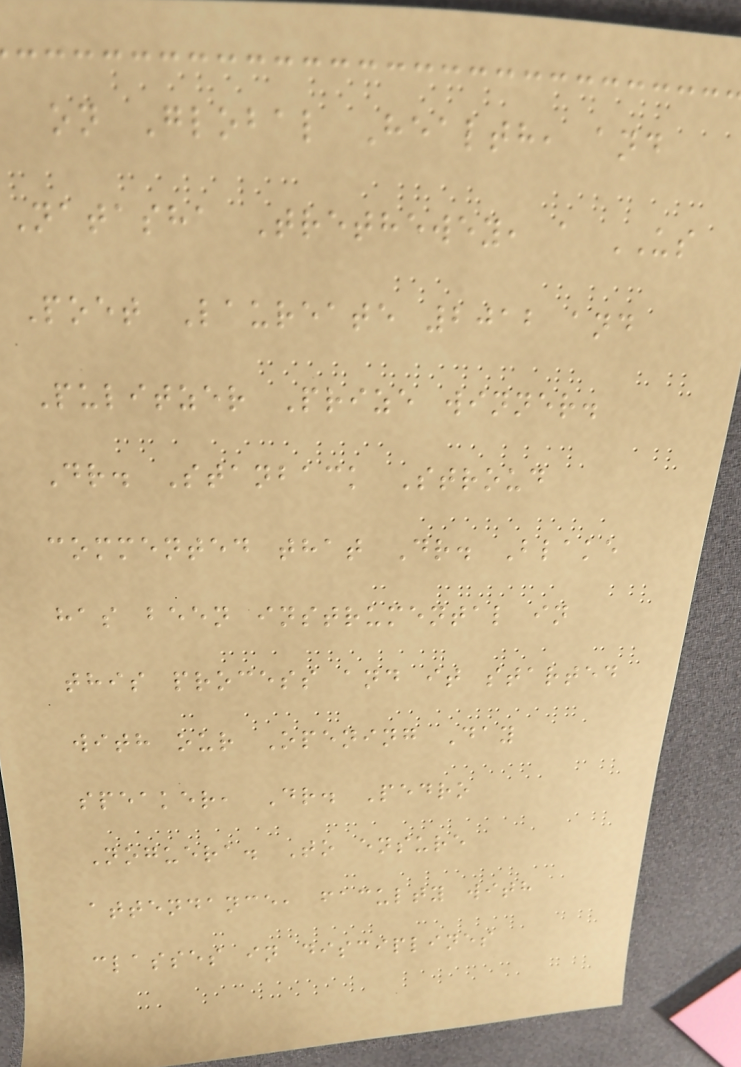on Global Health, and
Natasha Trethewey, a US
Poet Laureate 2012 and
Pulitzer Prize winner.
Dr. Stanback Stroud
commented that Dr. Blake
has been instrumental in
this process and it started
with our Opening Day
speaker, Dr. Pedro
Noguera. To ensure
attendance, faculty with
classes in disciplines
